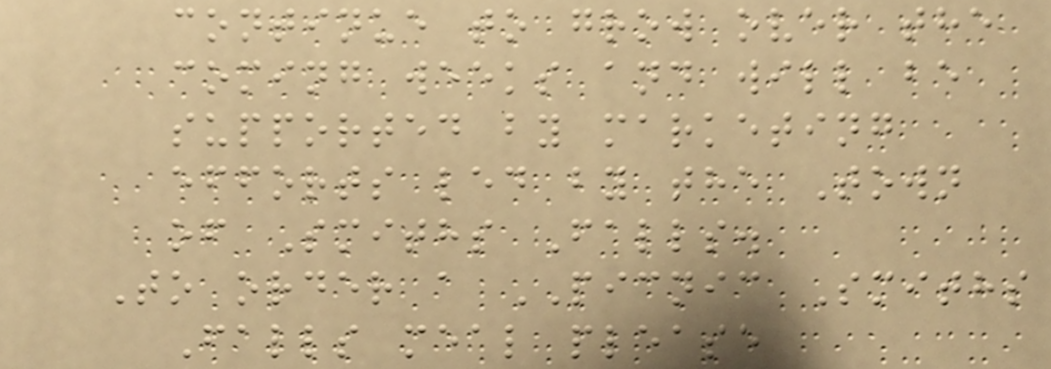continue to grow over the
coming weeks and will be
supported by marketing
efforts led by the Town
of Smiths Falls.
To order a PICNIC Smiths
Falls meal please
